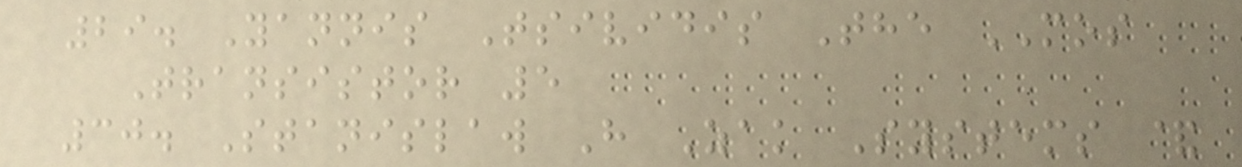29. Yannis Tsividis The MOS
Transistor 5
30. Stanislaw H Zak Systems &
